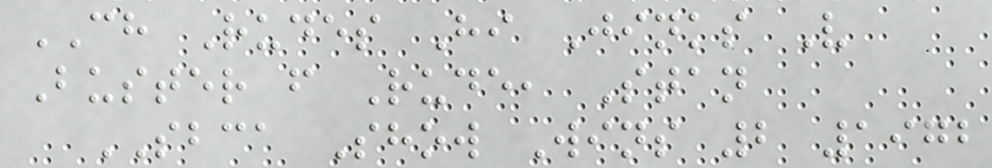CH Rudes Hi Jinks V
Buster f Rude, Stan
SBCA Show Wins 2 1972
